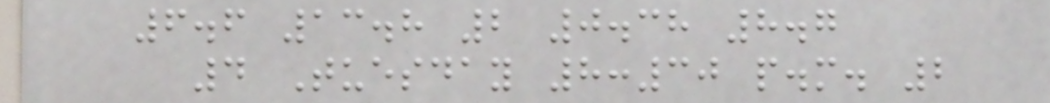6.6 13.8 2 0.38 8.7
4 Tuesday 8:30 p.m. 2
